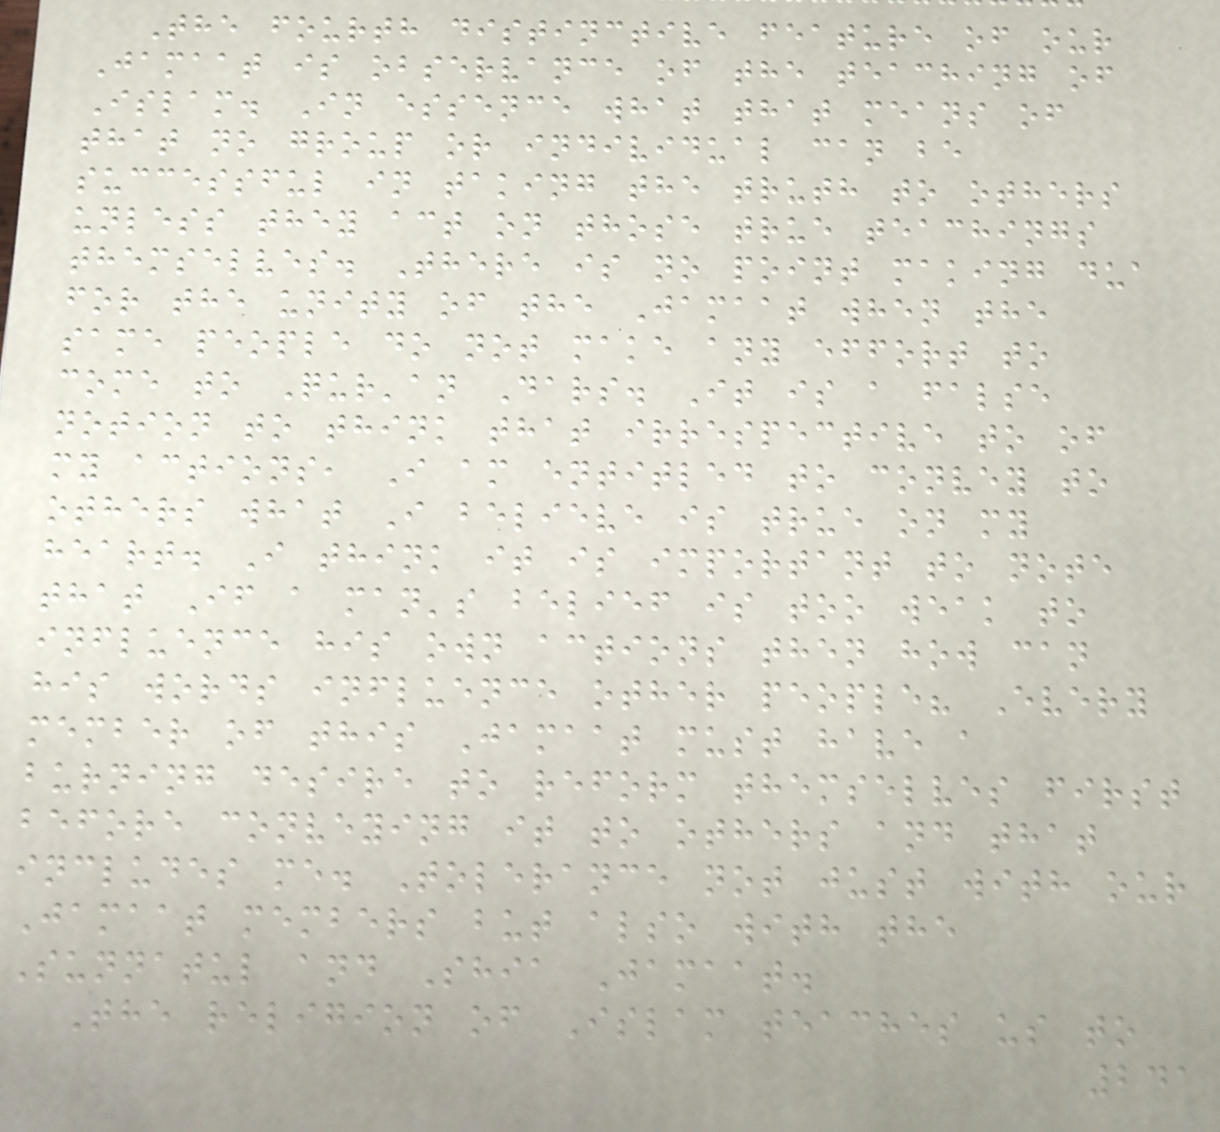The fourth distinctive feature of our
Jamaat is observance of the teaching of
Islam. In essence what that means of
that no group or individual can be
successful in taking the truth to others
unless they act on those true teachings
themselves. There is no point making dua
for the unity of the Jamaat when the
same people do not make any effort to
come to Qur'an Dars. It is a false
notion to think that irrespective to of
my actions, I am entitled to convey to
others what I believe is true on my
heart. I think it is important to note
that If a man's belief is too weak to
influence his own actions then how can
his words influence other people? Every
member of this Jamaat must have a
burning desire to reform themselves first
before conveying it to others and that
includes me. Tolerance not just with our
Jamaat members but also with the
Sunnatul and Shia Jamaat.
The religion of Islam teaches us to
241
